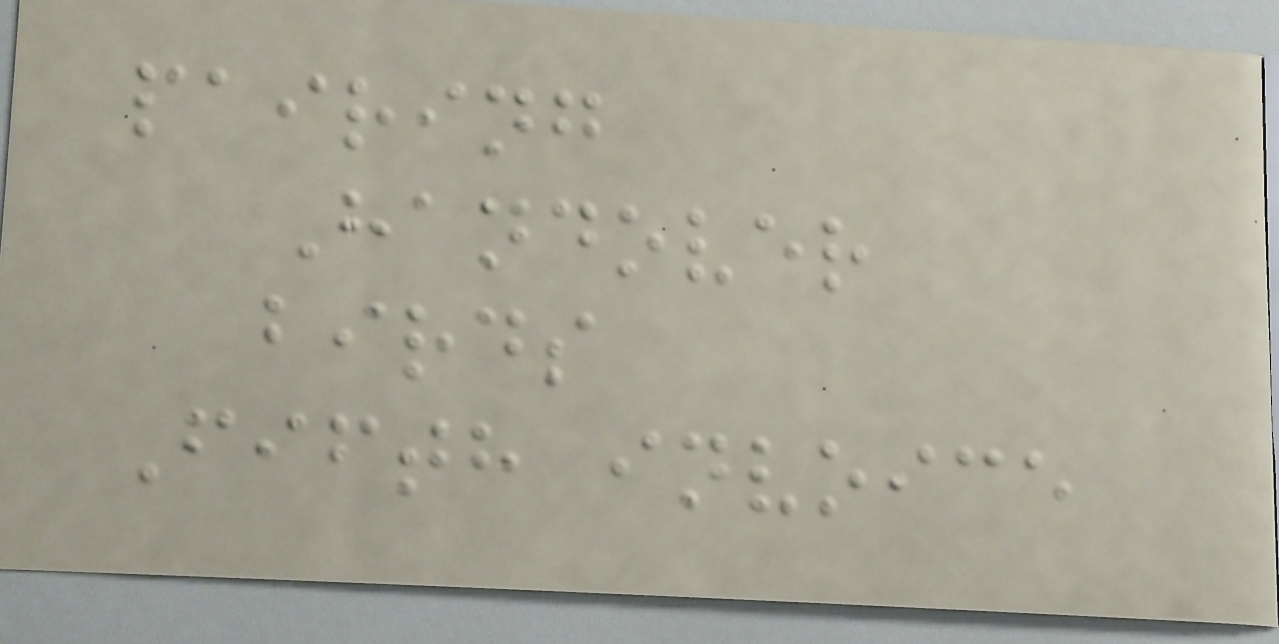pairing
Handover
birds
Fifth invoice
